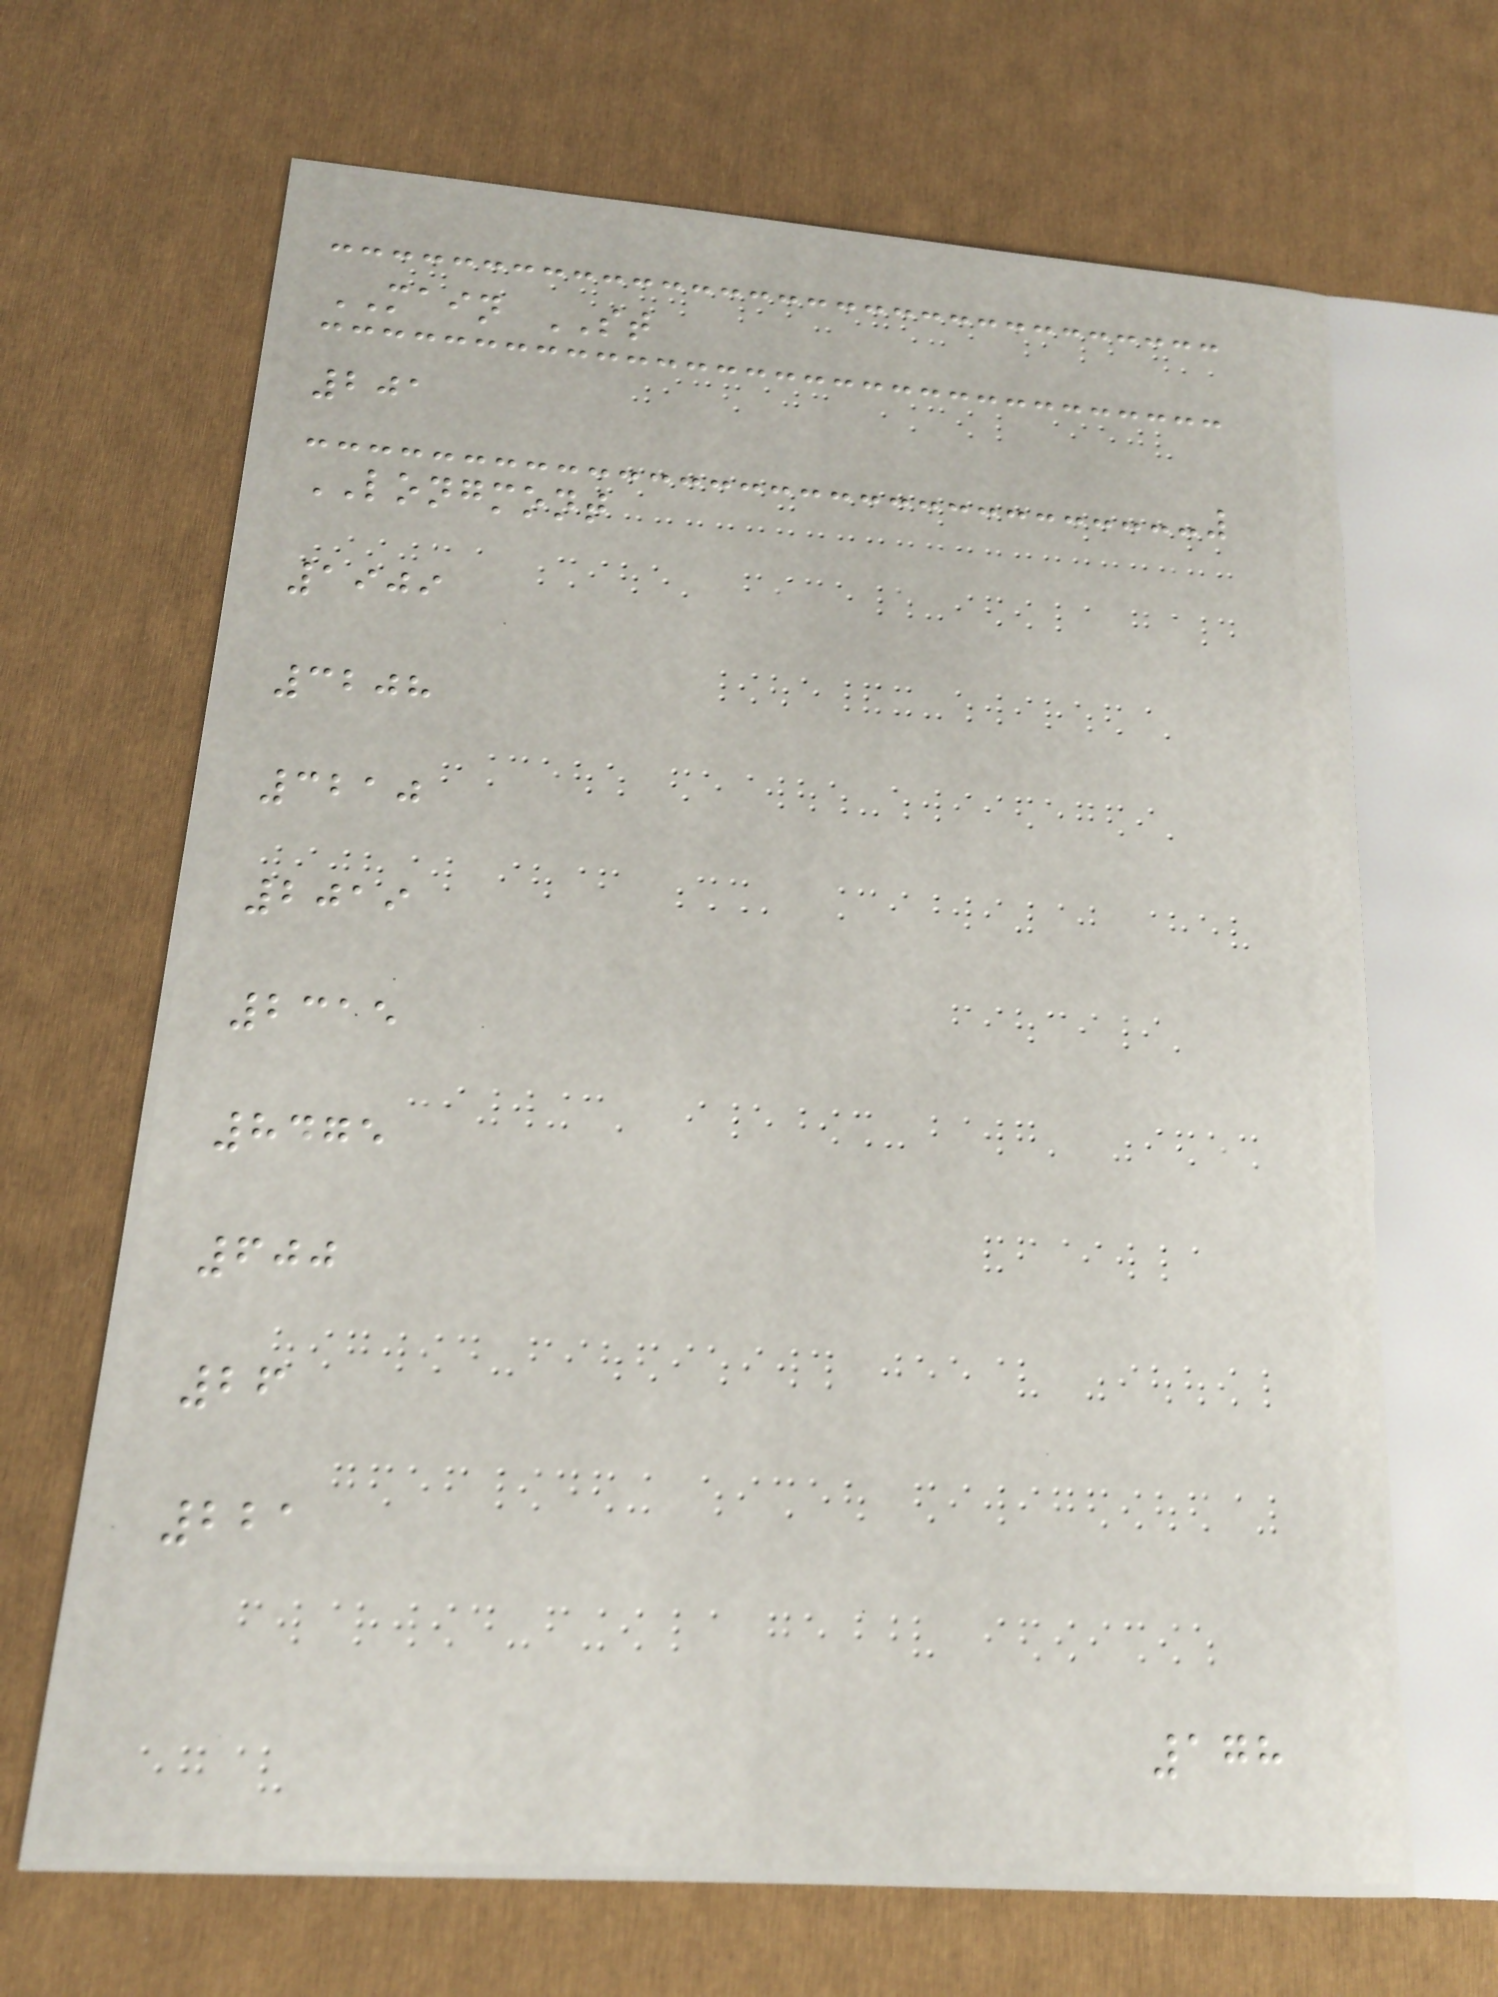MAIN ST
201
LONGMONT
1909
3208
3210
2019
2315
8475
600
26
221
178
